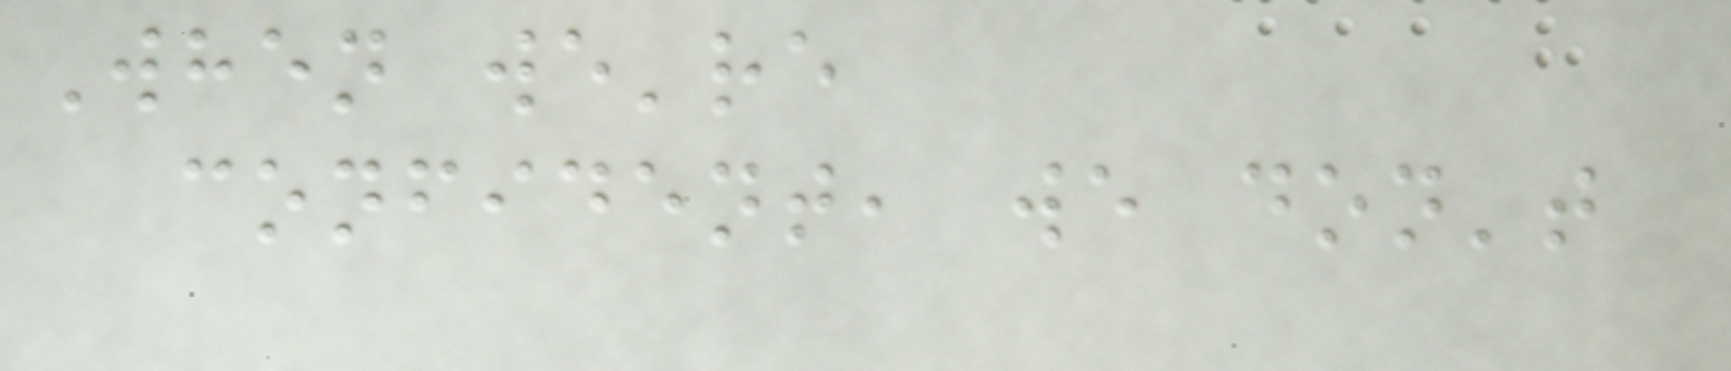When we're
confident, we don't
